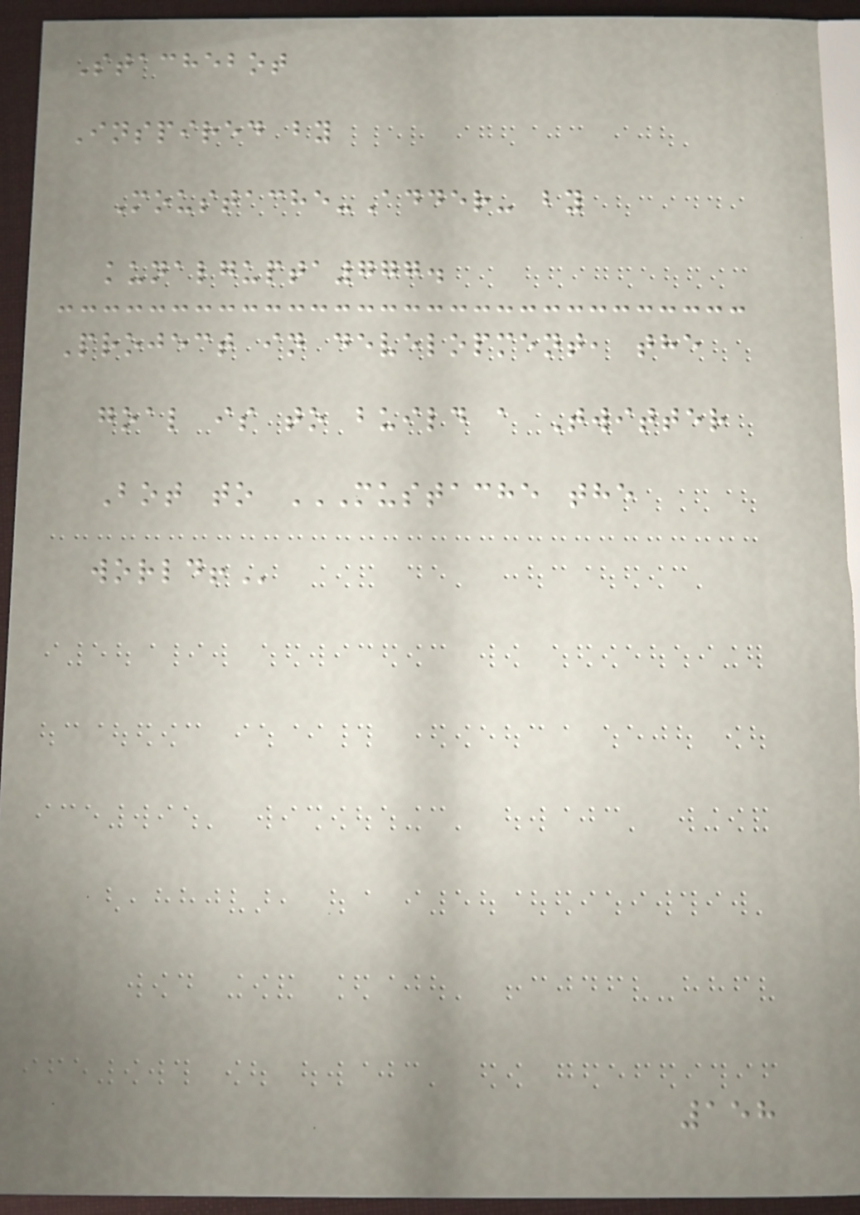Stachebot
Inspired by
Moustache-Adder- by
kunalgupta777.
Project in development, the
goal is to build a Twitter
Bot to MUSTACHE THE
WORLD!
158
